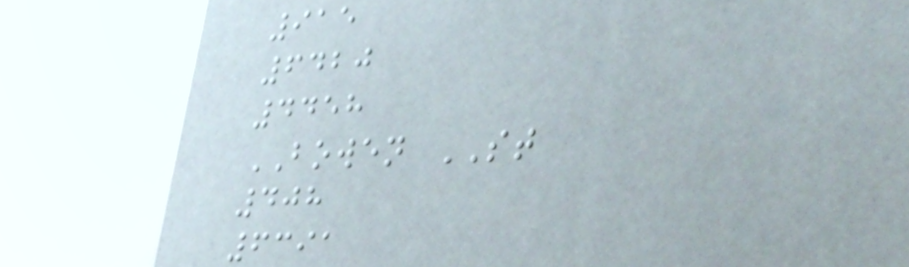915
6420
4458
BOWEN ST
408
6391
